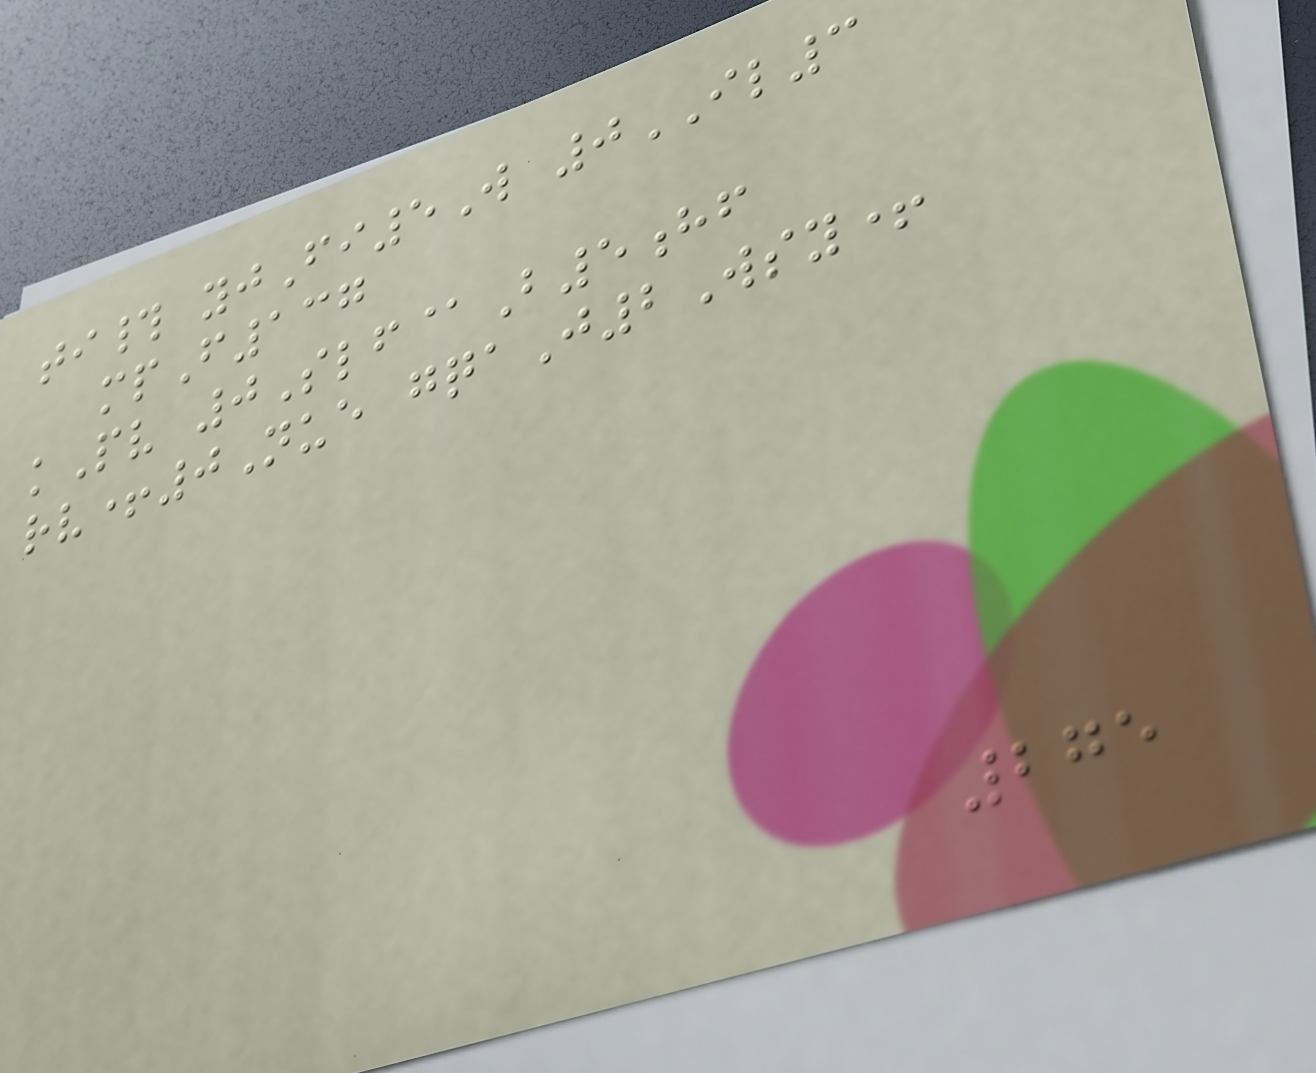ti# yjFi5W 0IL3
mpF137
kPv 0Slf@B5hf
rv+0Nue gqaJ2Wsy+
275
